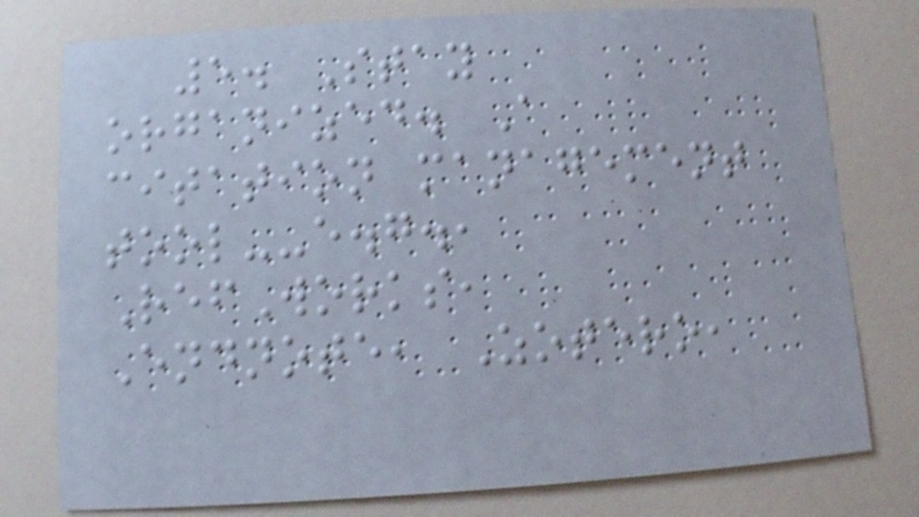5. Stay
organized. A
citation management
tool--e.g.,
RefWorks,
Endnote, Zotero,
